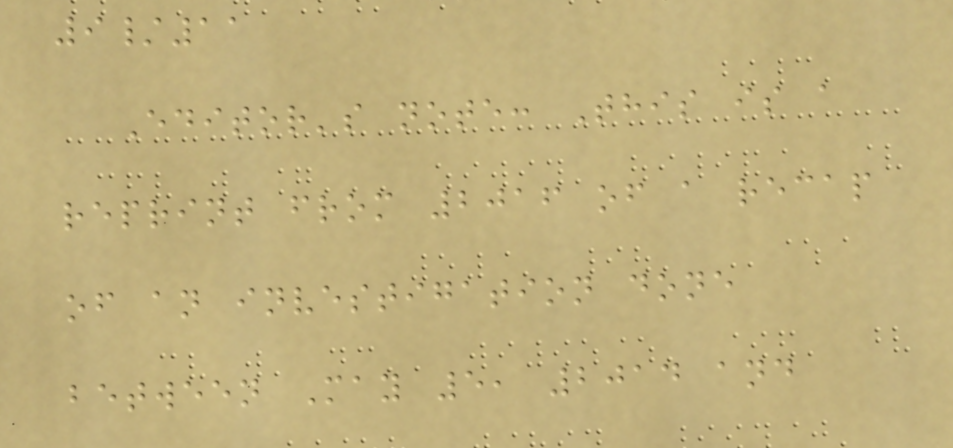9/11
Editor's note: This is a
reprint from 2016 of a recap
of an investigation done
between May 5, 2014 and
